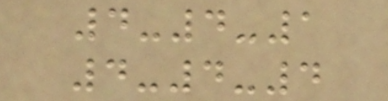4-4-1
4-4-4
